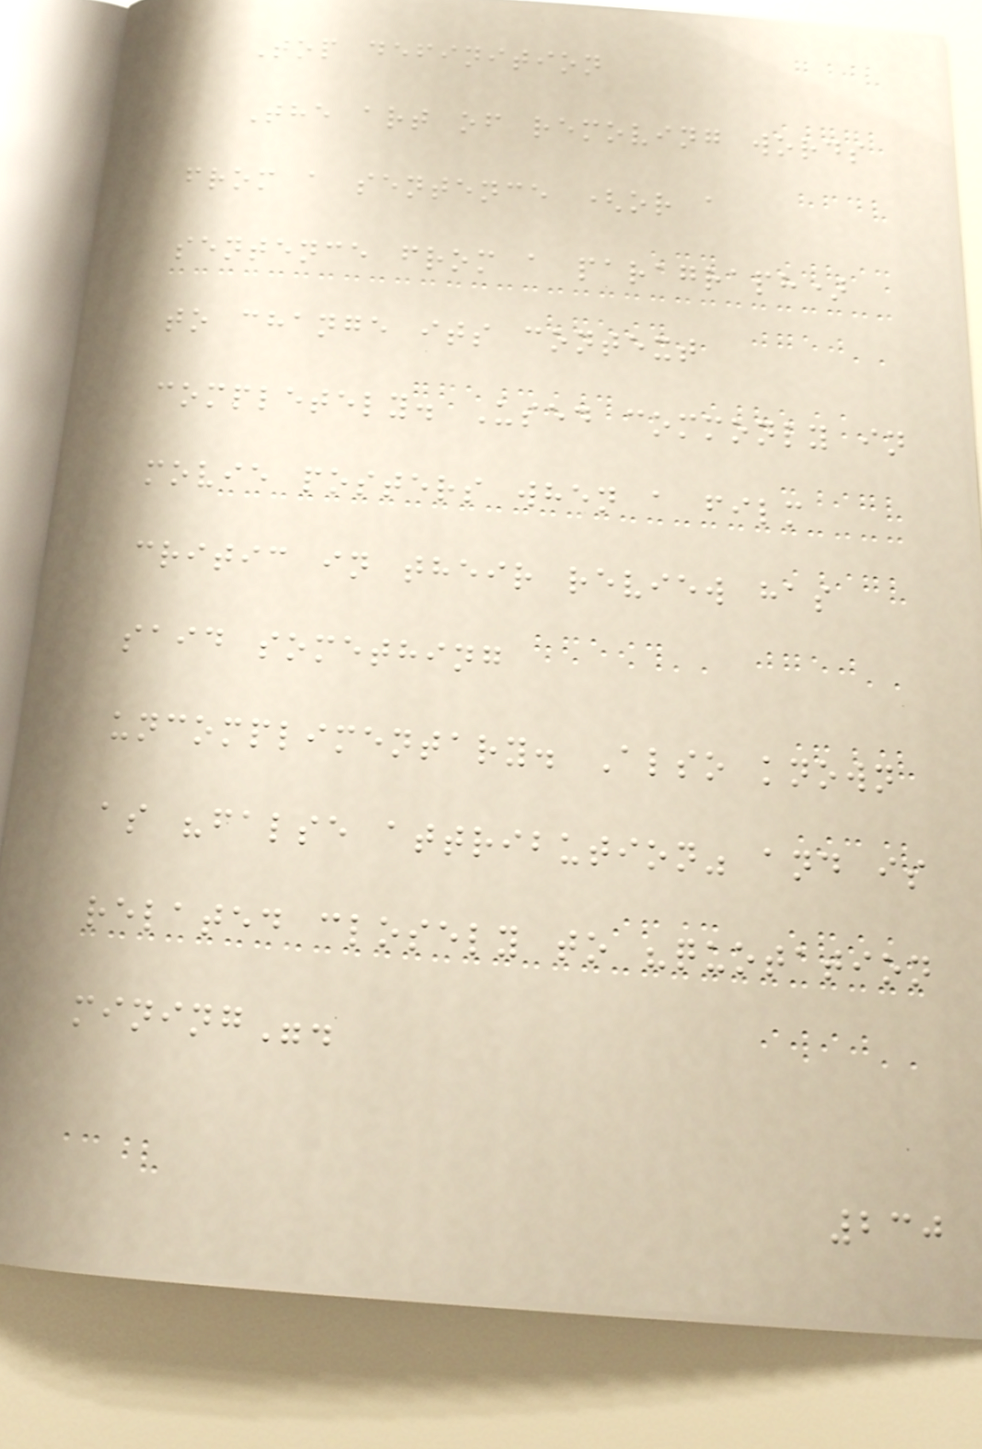Top definition
The art of removing words
from a sentence (or a
sentence from a paragraph)
to change its context
completely. Used commonly in
movie posters when a film
critic in their review has
said something
uncomplimentary. Also known
as "false attribution" and is
related closely to "quotation
mining".
230
